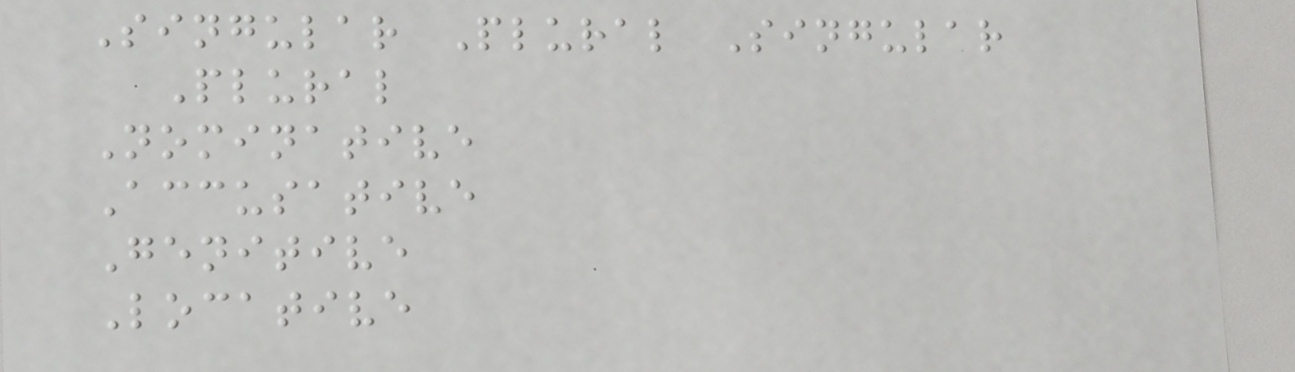Singular Plural Singular
Plural
Nominative
Accusative
Genitive
Locative
